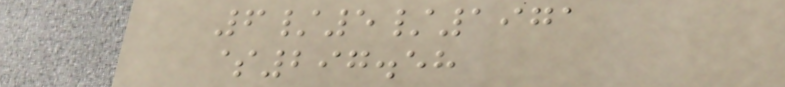6/5/1971
$297.58
